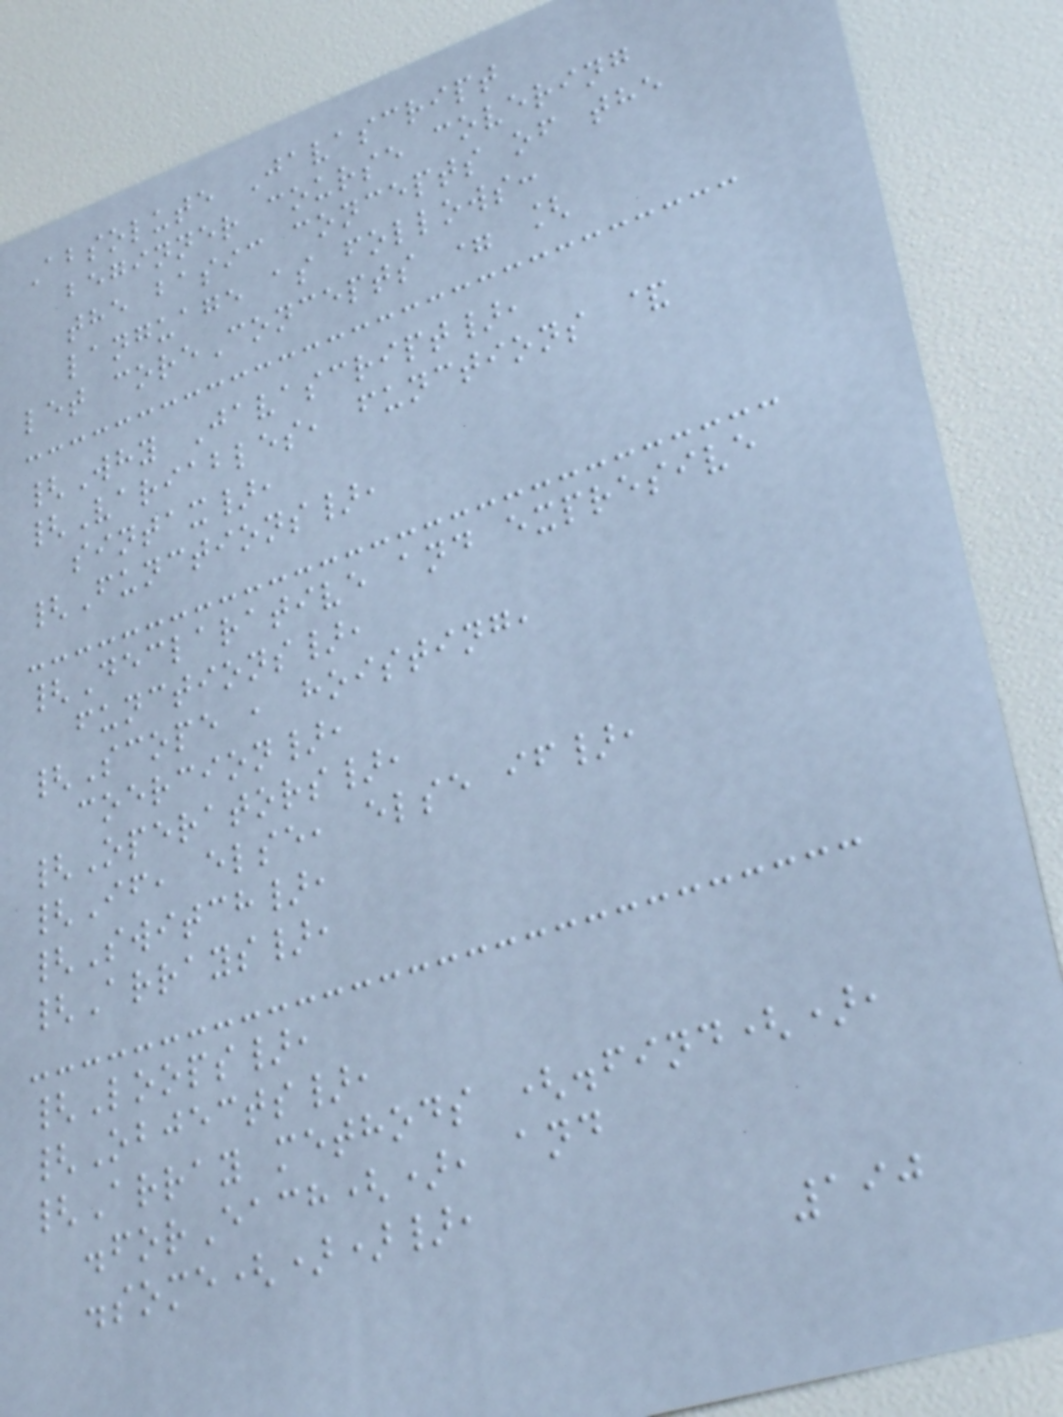Absolute Javascript
beginner course covering
the basic concepts of the
language as follows:
let coreConcepts = [
{Why Javascript},
{Variables, functions &
sintax},
{Functions},
{Declarative and expresive
functions},
{Scope , hoisting,
coercion},
{Operators},
{If, else, else if},
{Switch},
{Arrays},
{Loops},
{Objects},
{Array methods (.find(),
.forEach(), and
.some())},
190
